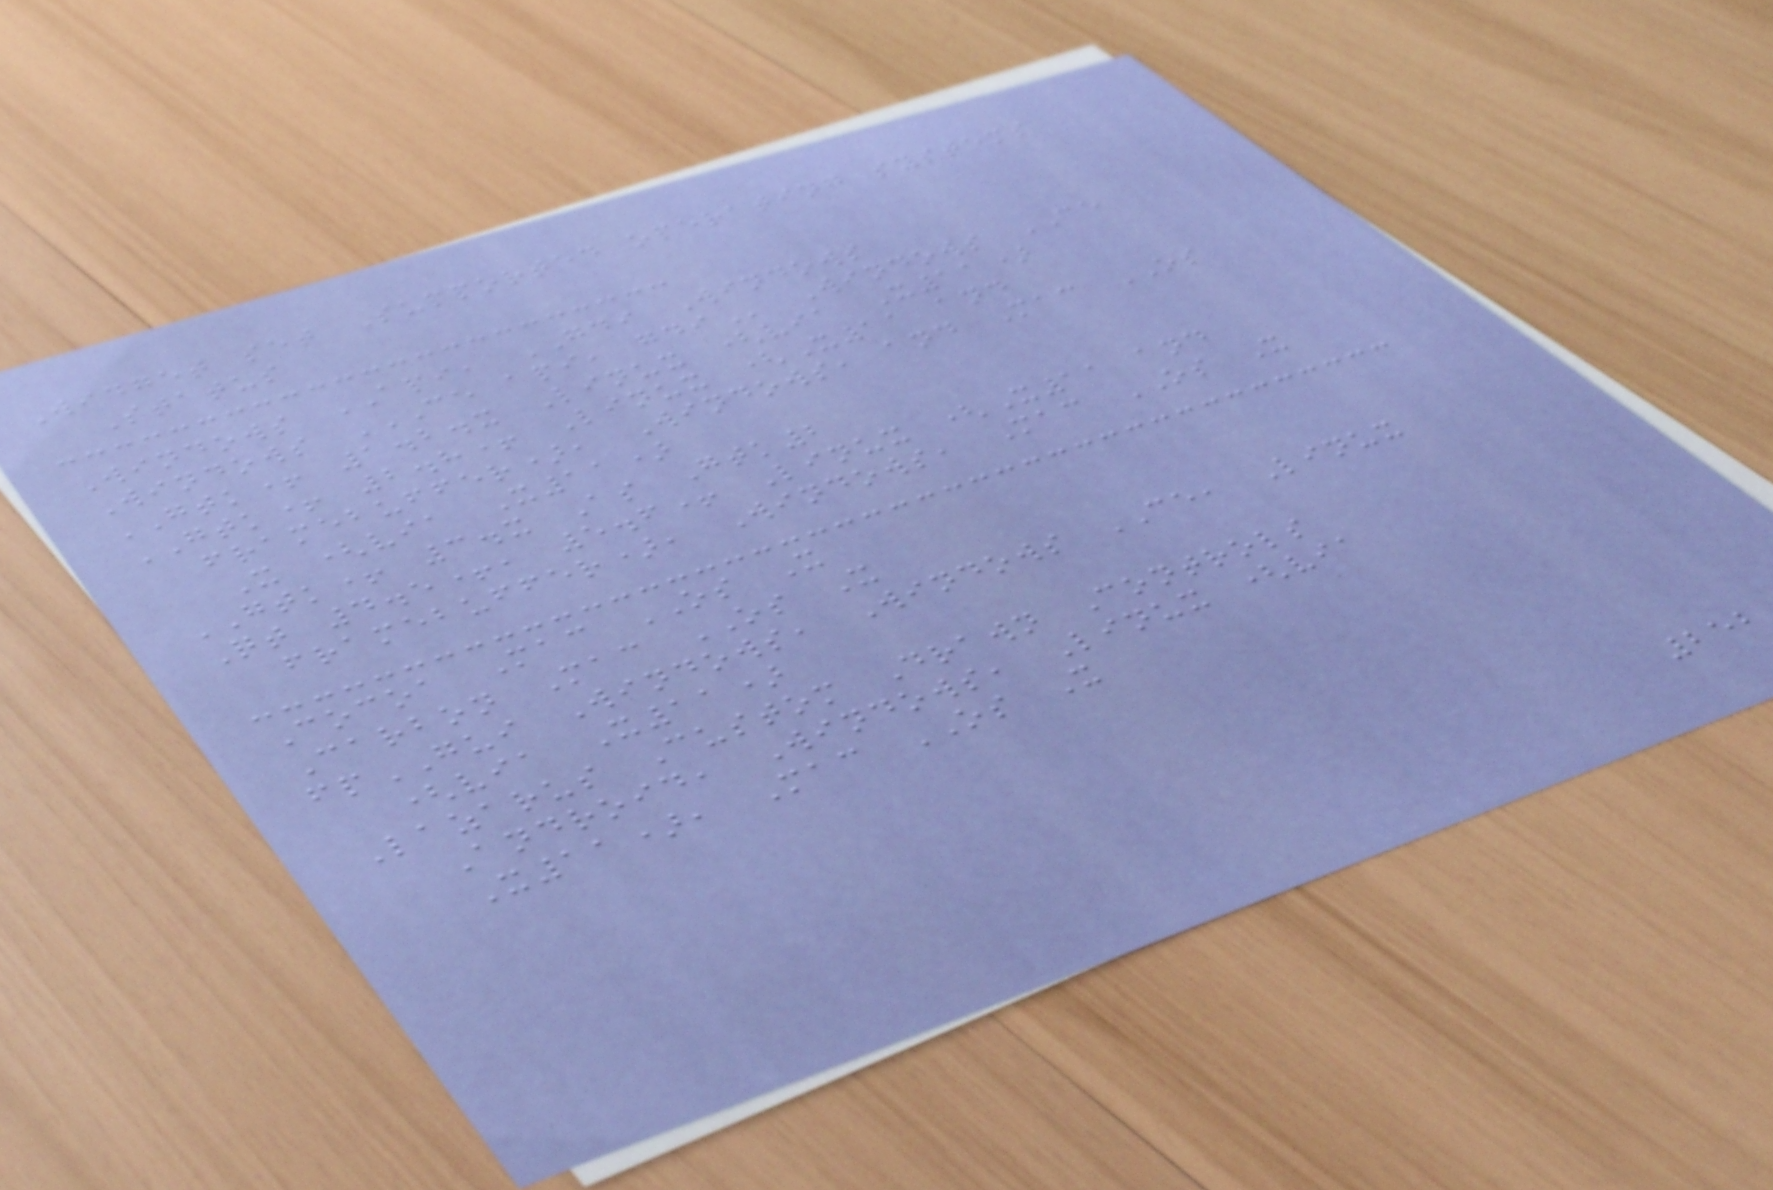Widget set Supported operating systems
Status
Windows API, GDI Windows
Windows CE API, GDI Windows CE
GTK+ 1.2.x Linux (via X11)
GTK+ 2.8+ Linux (X11 and
framebuffer), Windows, and Mac OS
X (via X11)
GTK+ 3.x As Gtk2
Qt 4.5+, 5.6+ Linux (X11 and
framebuffer), Windows, Mac OS X
Cocoa Mac OS X
Carbon Mac OS X
fpGUI Windows, Windows CE, Linux
(via X11)
Lazarus Custom Drawn Controls
Android, Windows, Linux (via
X11), Mac OS X
252
